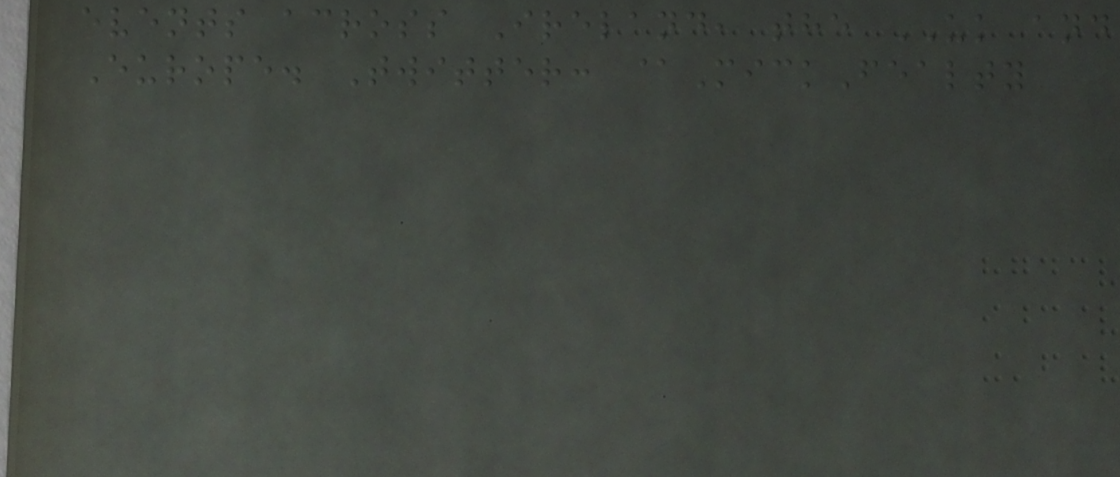events across Ireland, the UK and
Europe. Twitter: @MickFealty
